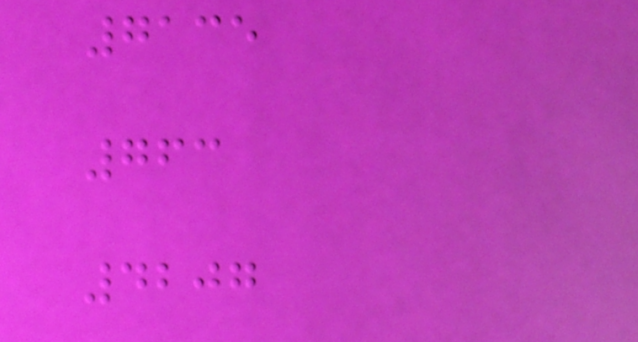7135
763
4207
